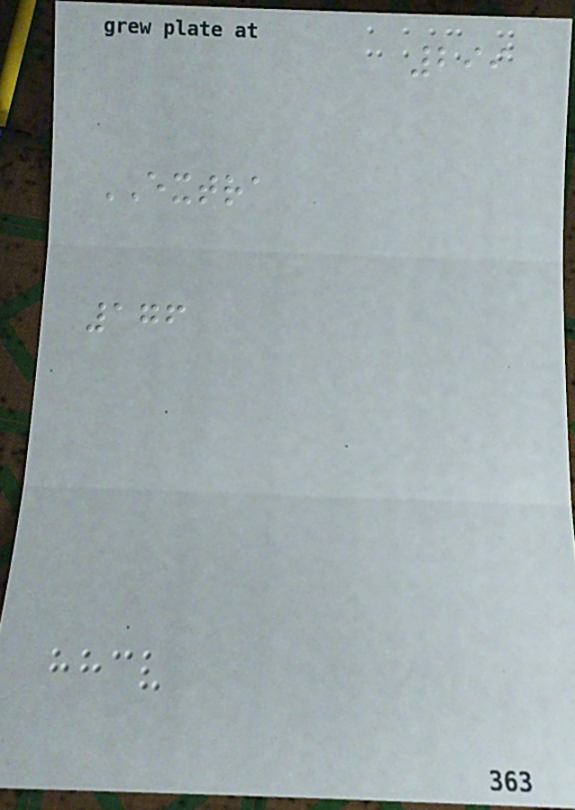299
EXTRA
176
